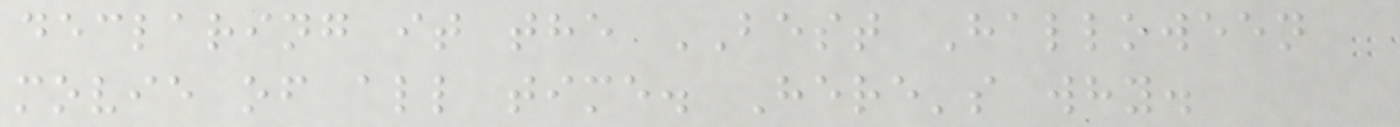declaring it the BEST Halloween
movie of all time. Here's why.
